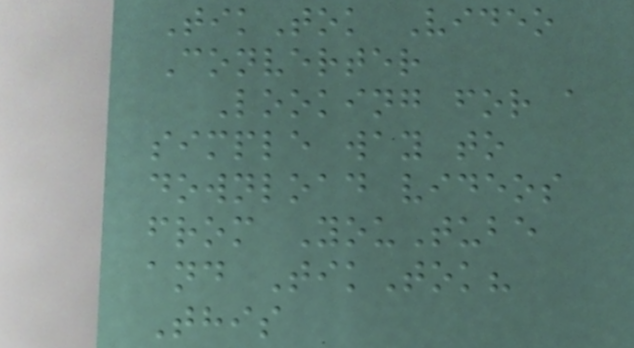TikTok Video
Converter
Looking for a
simple way to
download videos
from YouTube
and TikTok?
This
